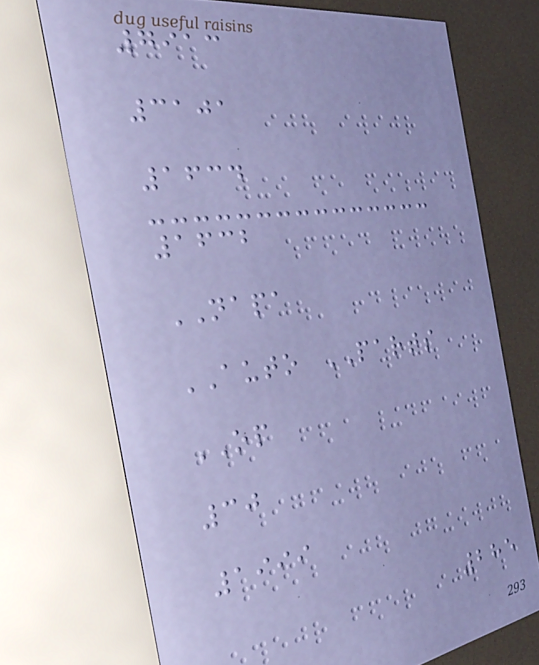7913
3101
1634
1632
NAPA
AUTO PARTS
OP
30
1999
285
